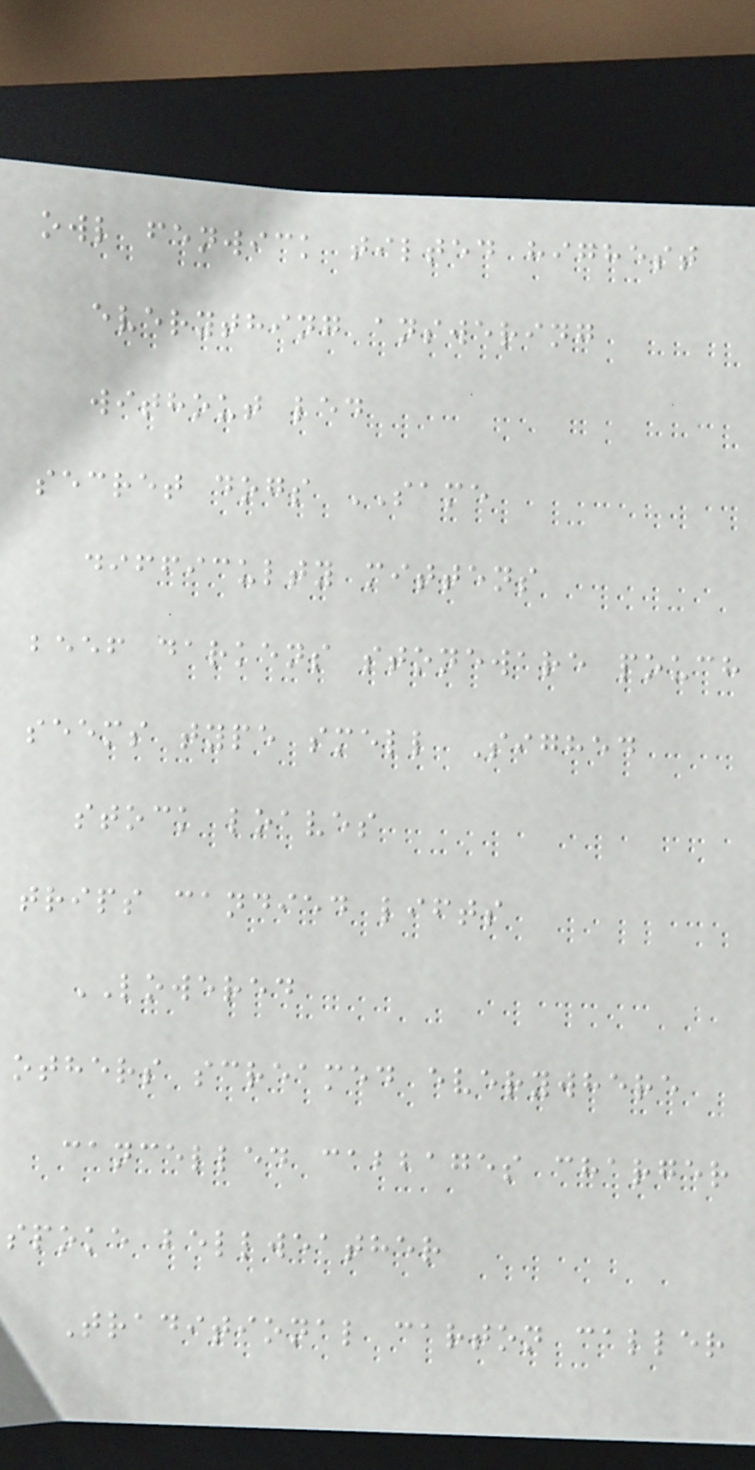owl fenwick tilted highest
everything answering
without led
secret dogs SAME
difficulty mittens
beef darkens stoneware pouch
seems type smell Sighed
stock loaves
trips candied lifts
LOWERED
others screamed everywhere
cancelled cabbages charger
spoke bellweather
Traditional carton caller
